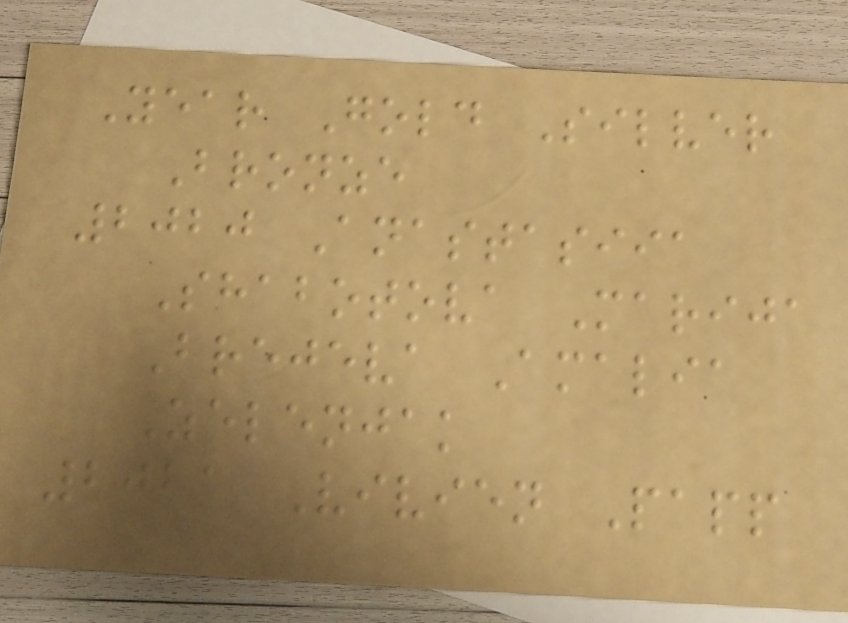Year Gold Silver
Bronze
2020 Anastasiia
Shabotova Marija
Brejeva Amalia
Zelenjak
2021 Vivien Papp
